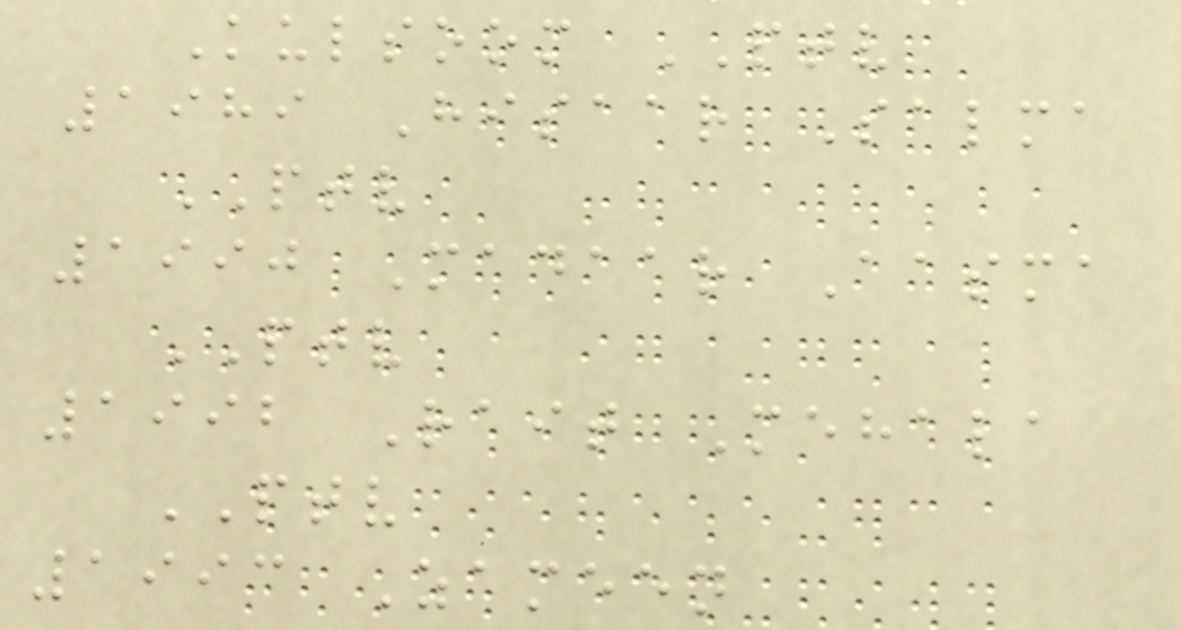Kulsoom PTV
1989 Hisaar Salma
PTV
1990 Madaar Aasma
PTV
1992 Rait Mehala
PTV
1993 Zameen
